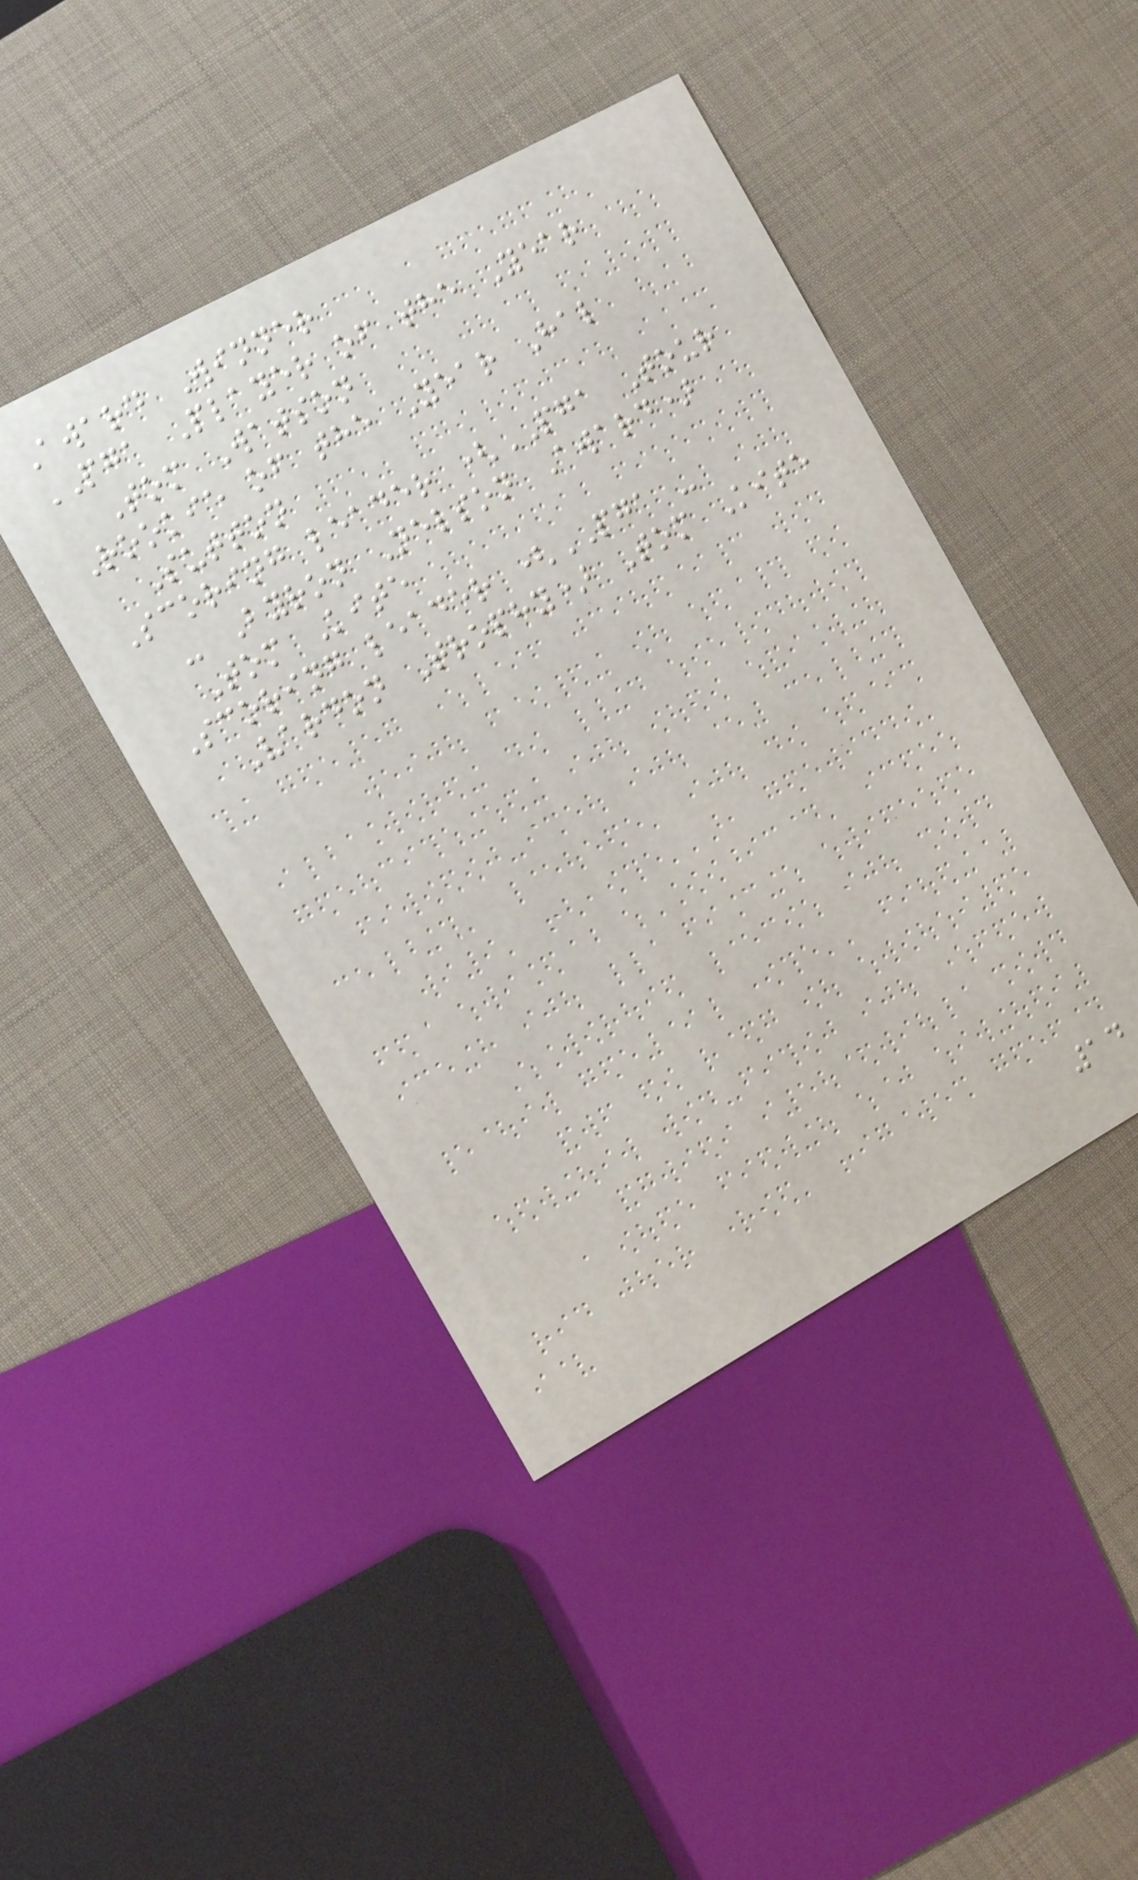Award Winner
PGA Player of the Year
Tom Watson
Rookie of the Year Hal
Sutton
Scoring leader (PGA Tour
- Byron Nelson Award)
Tom Kite
Scoring leader (PGA -
Vardon Trophy) Tom Kite
14
